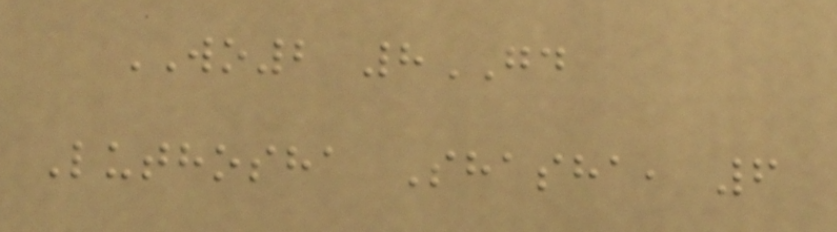WO2 8GD
Luthosha Shasha, 6
